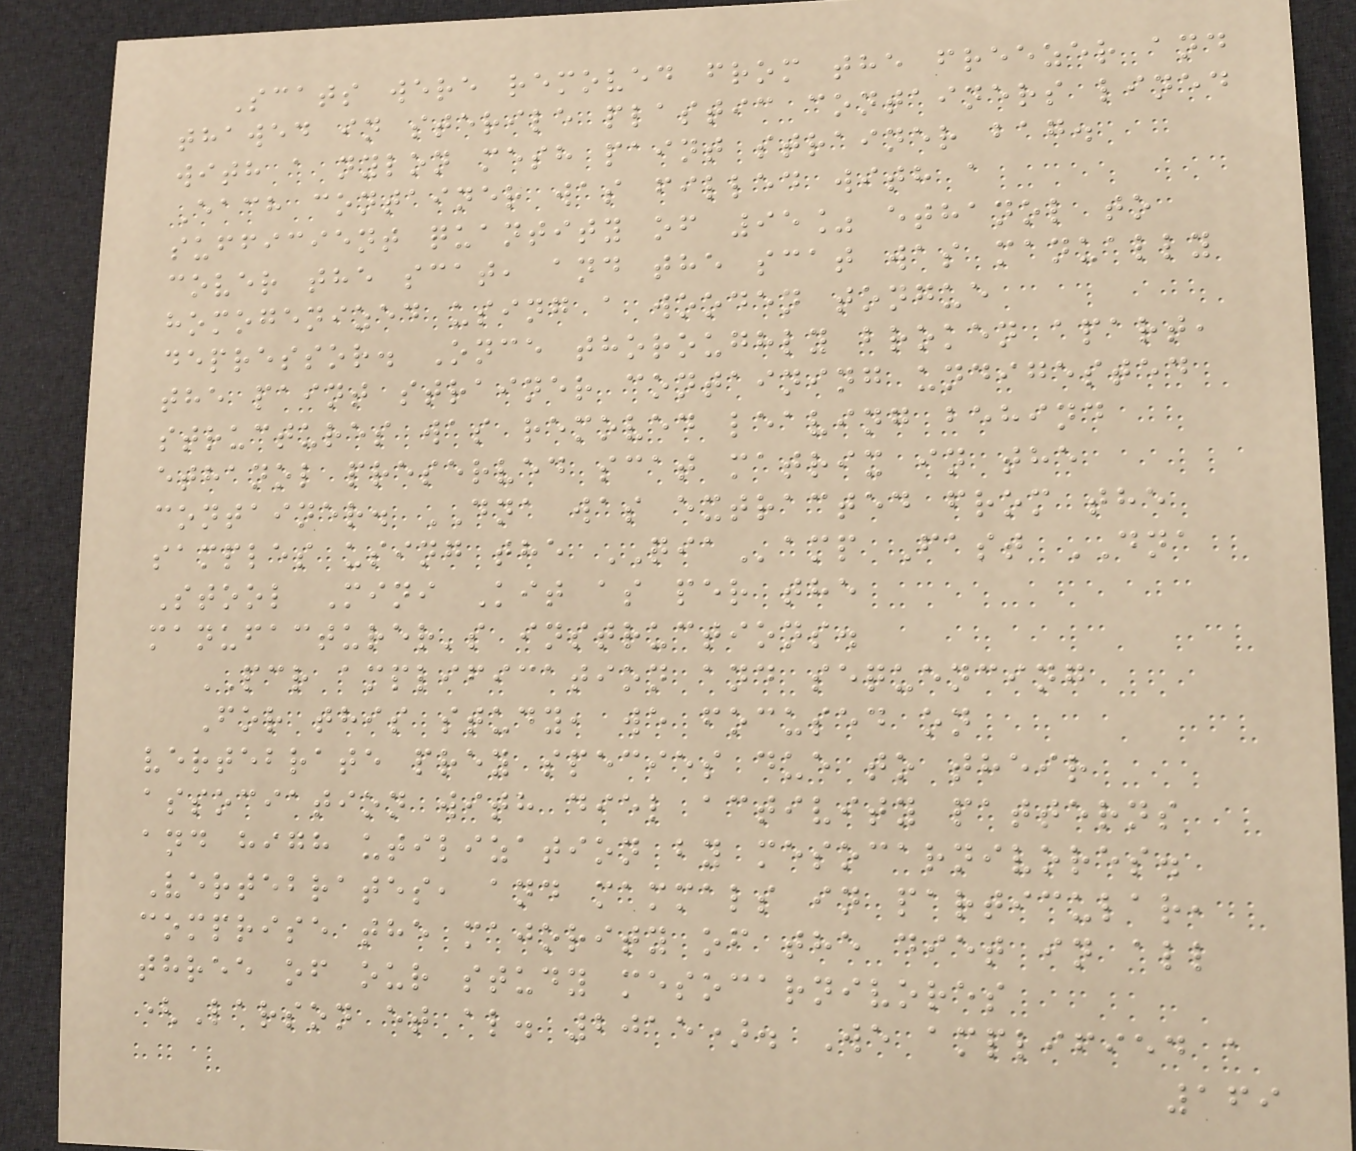Scats were removed from the freezer and
thawed in sterile plastic containers lined
with a nylon mesh paint strainer bag.
Each container was filled with a
sufficient quantity of 95% ethanol to
cover the scat, and the scat was manually
homogenized using a wooden tongue
depressor. Once thoroughly broken apart,
the paint strainer containing undigested
structures was removed leaving behind
ethanol preserved scat matrix in the
container. DNA was extracted from the
samples using the QIAamp Fast DNA
Stool Mini Kit as per the
manufacturer's instructions.
PCR amplification and sequencing
For this study, we focused on
vertebrate prey species due to their
association with diel activity patterns
and high utilization by mesocarnivores.
Vertebrates, and mammals in particular,
comprise the majority of the diet in all
three of our study mesocarnivores
(Larson et al. 2015). We amplified a
169
